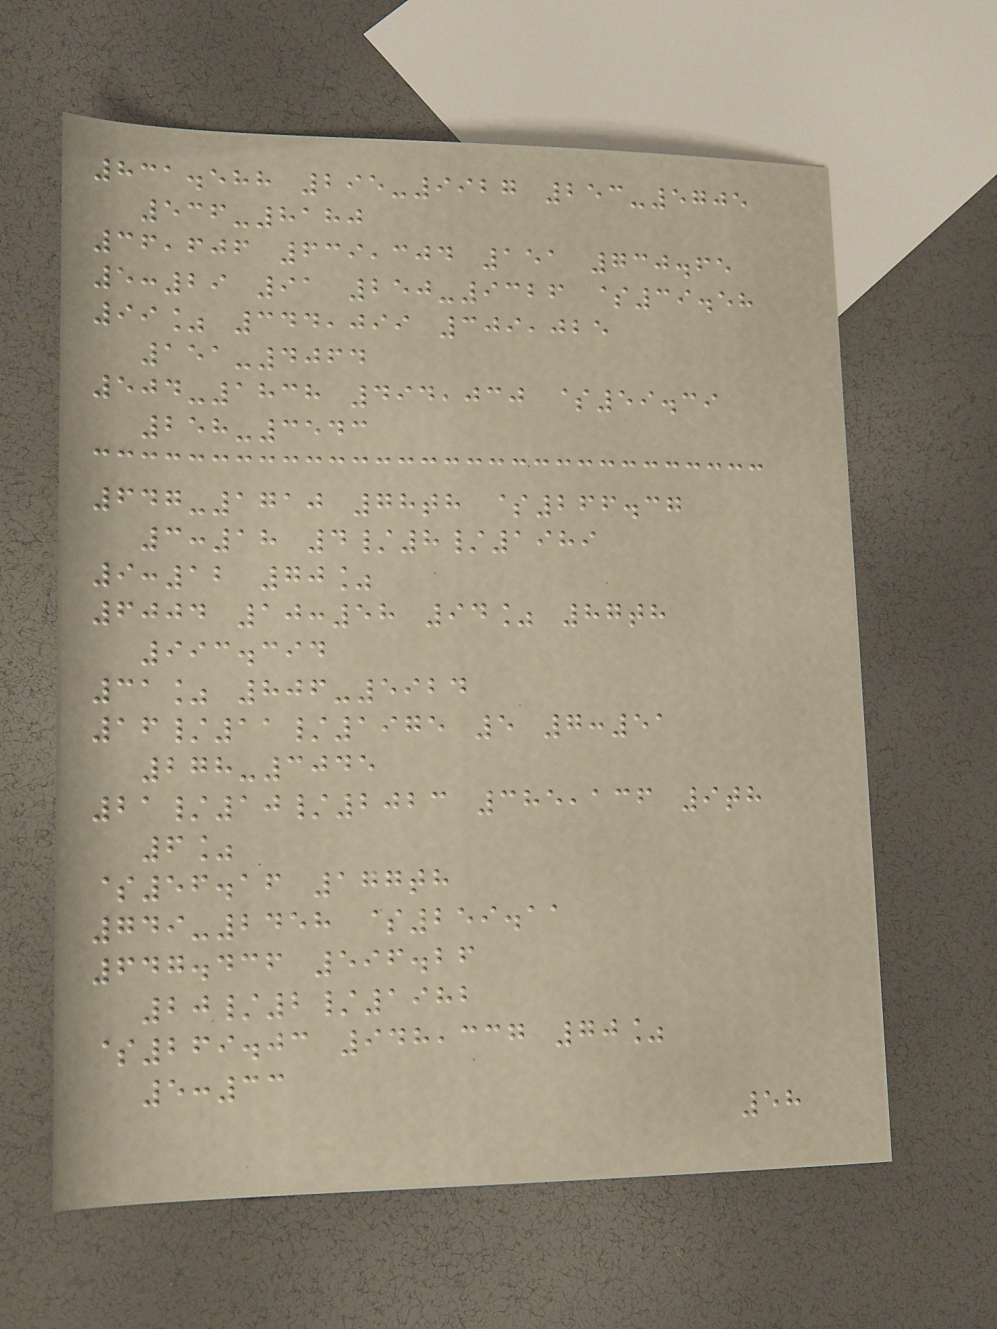831.588 295-9927 253-5705
536-8180
36,606 639,304 151 730.65
5:29 91 250-9326 $39.58
99% 344,099 309,025
151-4064
504-1838 494,030 $59.39
258-3543
647-1710 78th $266.37
3:18 4/8/1989
9:12 70%
6004 10:58 94% 87th
993.394
31% 806-5924
16/11/1975 5 7:51
278-3045
21/10/2023 385,136 9th
6%
$56.16 177th
749-2458 $259.11
647.436 596.26
20/2/1982
$269.03 948,337 70%
5:33
58
